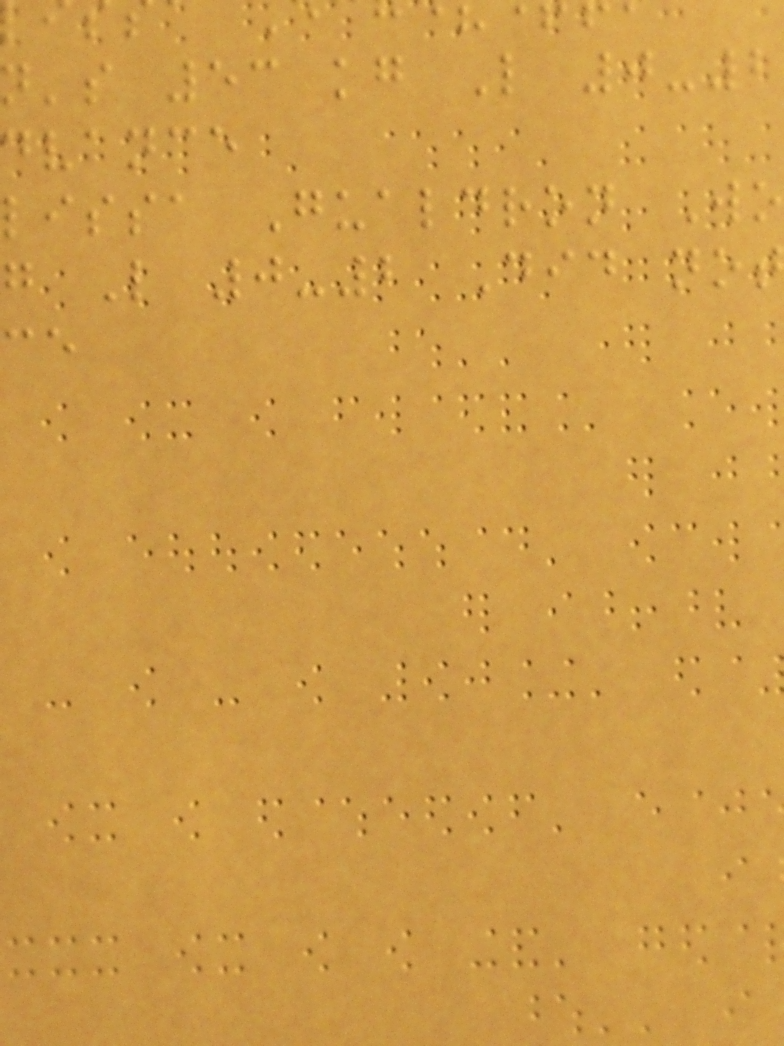n's 53 kg L 0-2
dvance
lissa Gualdron Wo
g L 0-2 Did not
